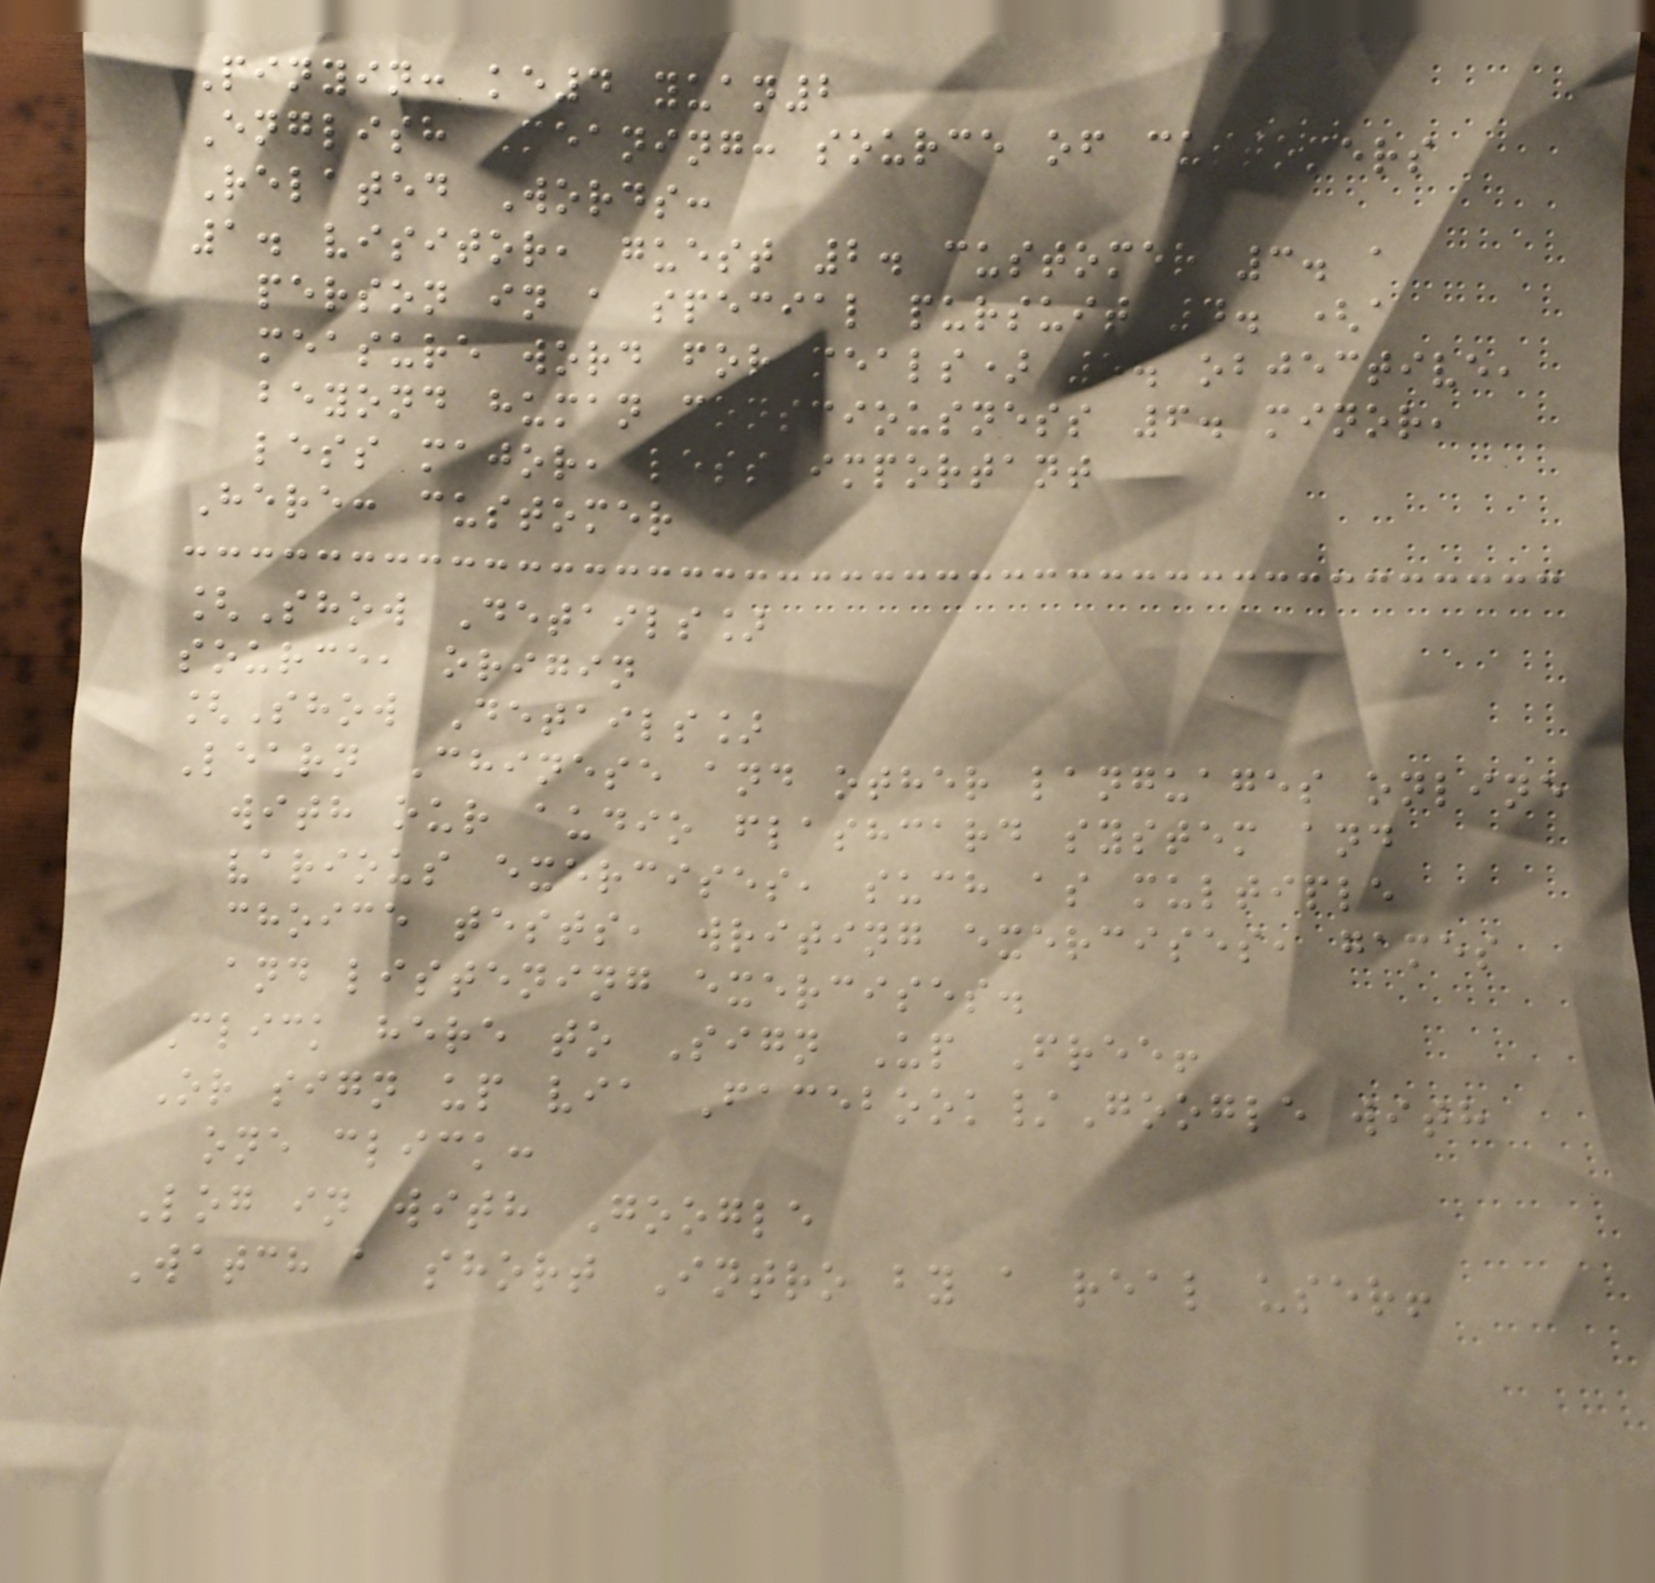Pinyin: ke4 yuan2
English Meaning: source of customers
Related Words:
1. visitor, guest 2. customer 3. a
person in a special pursuit 4. (a
measure word for meals) 5. objective,
beyond human consciousness 6. minor,
less major, less important
Here: customer
[Show Details]
source, origin
[Show Details]
Learn Chinese and other languages online
with our audio flashcard system and
various exercises, such as multiple
choice tests, writing exercises, games
and listening exercises.
Click here to Sign Up Free!
Or sign up via Facebook/Google with
one click:
Log in with Google
Watch a short Intro by a real user!
